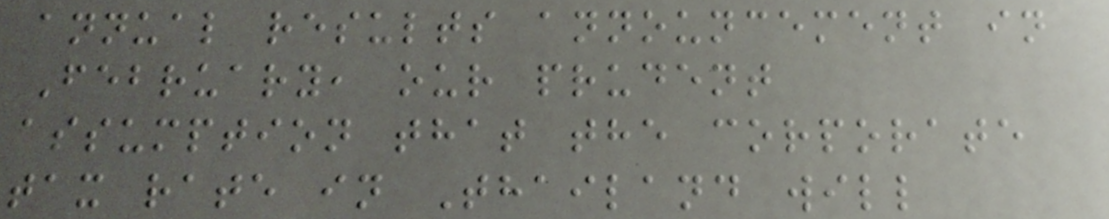annual results announcement in
February, our prudent
assumption that the corporate
tax rate in Thailand will
